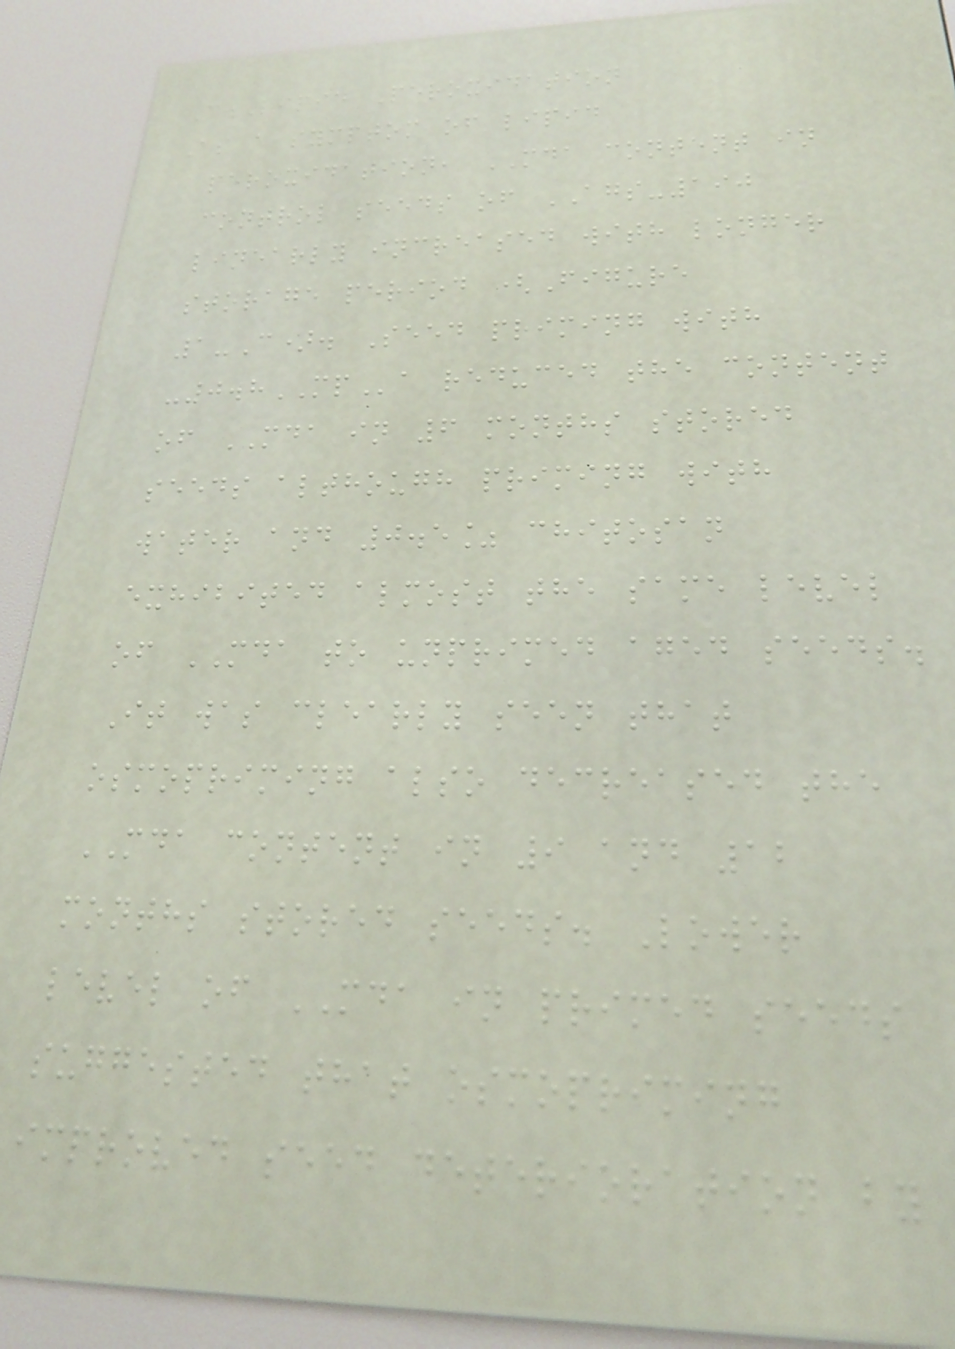C.Lipid Peroxidation
As a symptom of lipid
peroxidation, MDA content in
control seeds of AGS-190
linearly increased with longer
storage period (Figure
1-C). Seed priming with
-0.8MPa reduced the content
of MDA in 6 months stored
seeds although priming with
water and 0.5% chitosan
exhibited almost the same level
of MDA to unprimed aged seeds.
It was clearly seen that
osmopriming also decreased the
MDA content in 9 and 12
months stored seeds. Lower
level of MDA in primed seeds
suggested that osmopriming
improved seed deterioration by
